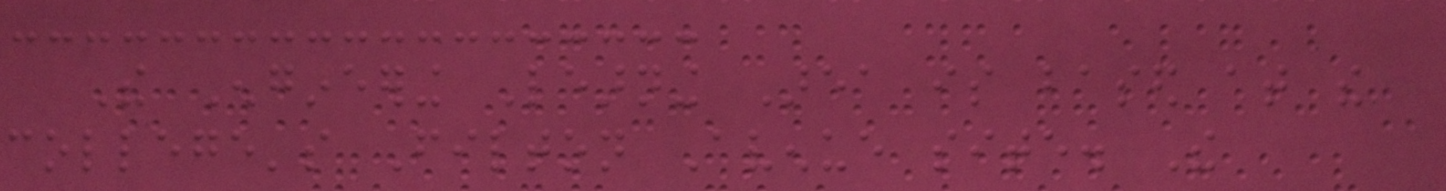The Engineering Learning Area is based at the
college's Filton Avenue site. The
